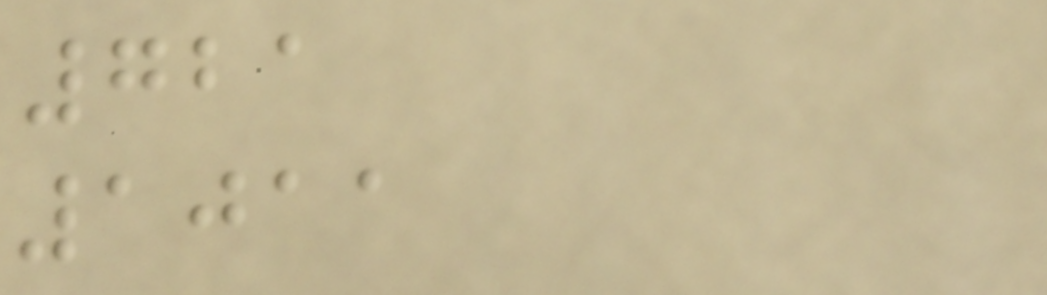721
1011
